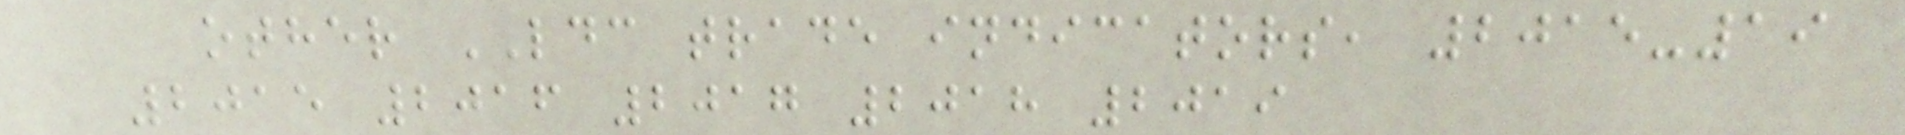other LDC trade indicators, 2015-19
2015 2016 2017 2018 2019
